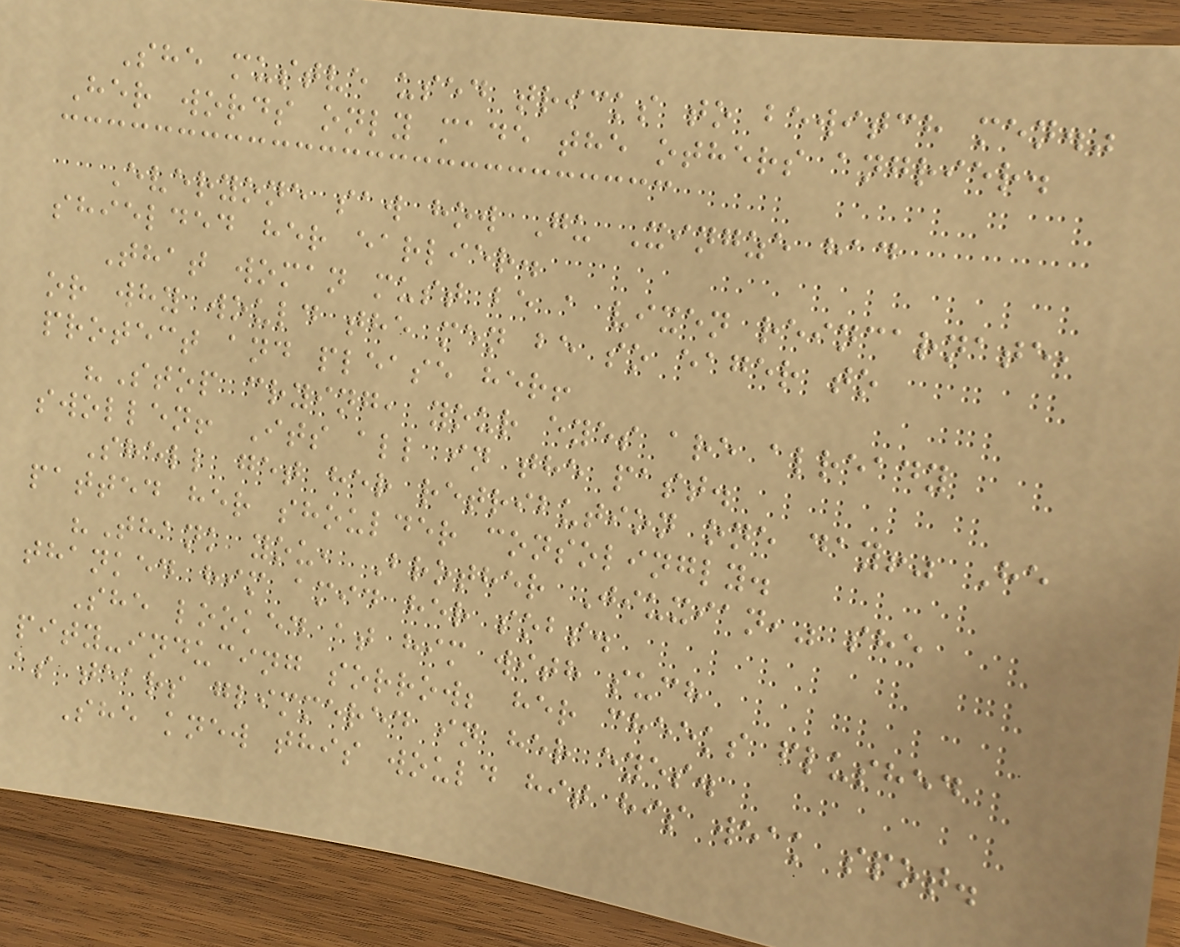She mustve used tricks to bewitch men."
Her words only made the others angrier.
Everyone saw how Gu Xingze had
shielded her earlier.
That woman must be a vixen reincarnate,
or why would the men be so eager to
protect and please her!
"Stop crying, your eyes are already
swollen! Its all in the past.
Shell get her retribution one day!" He
patted her shoulder consolingly.
"Thank you, Brother Jiuxian," she
thanked him amid her sobs.
She looked at him with such
pity-inducing sorrow; her cheeks flushed
as tears glimmered in her eyes.
She knew this would hit his weak spot.
